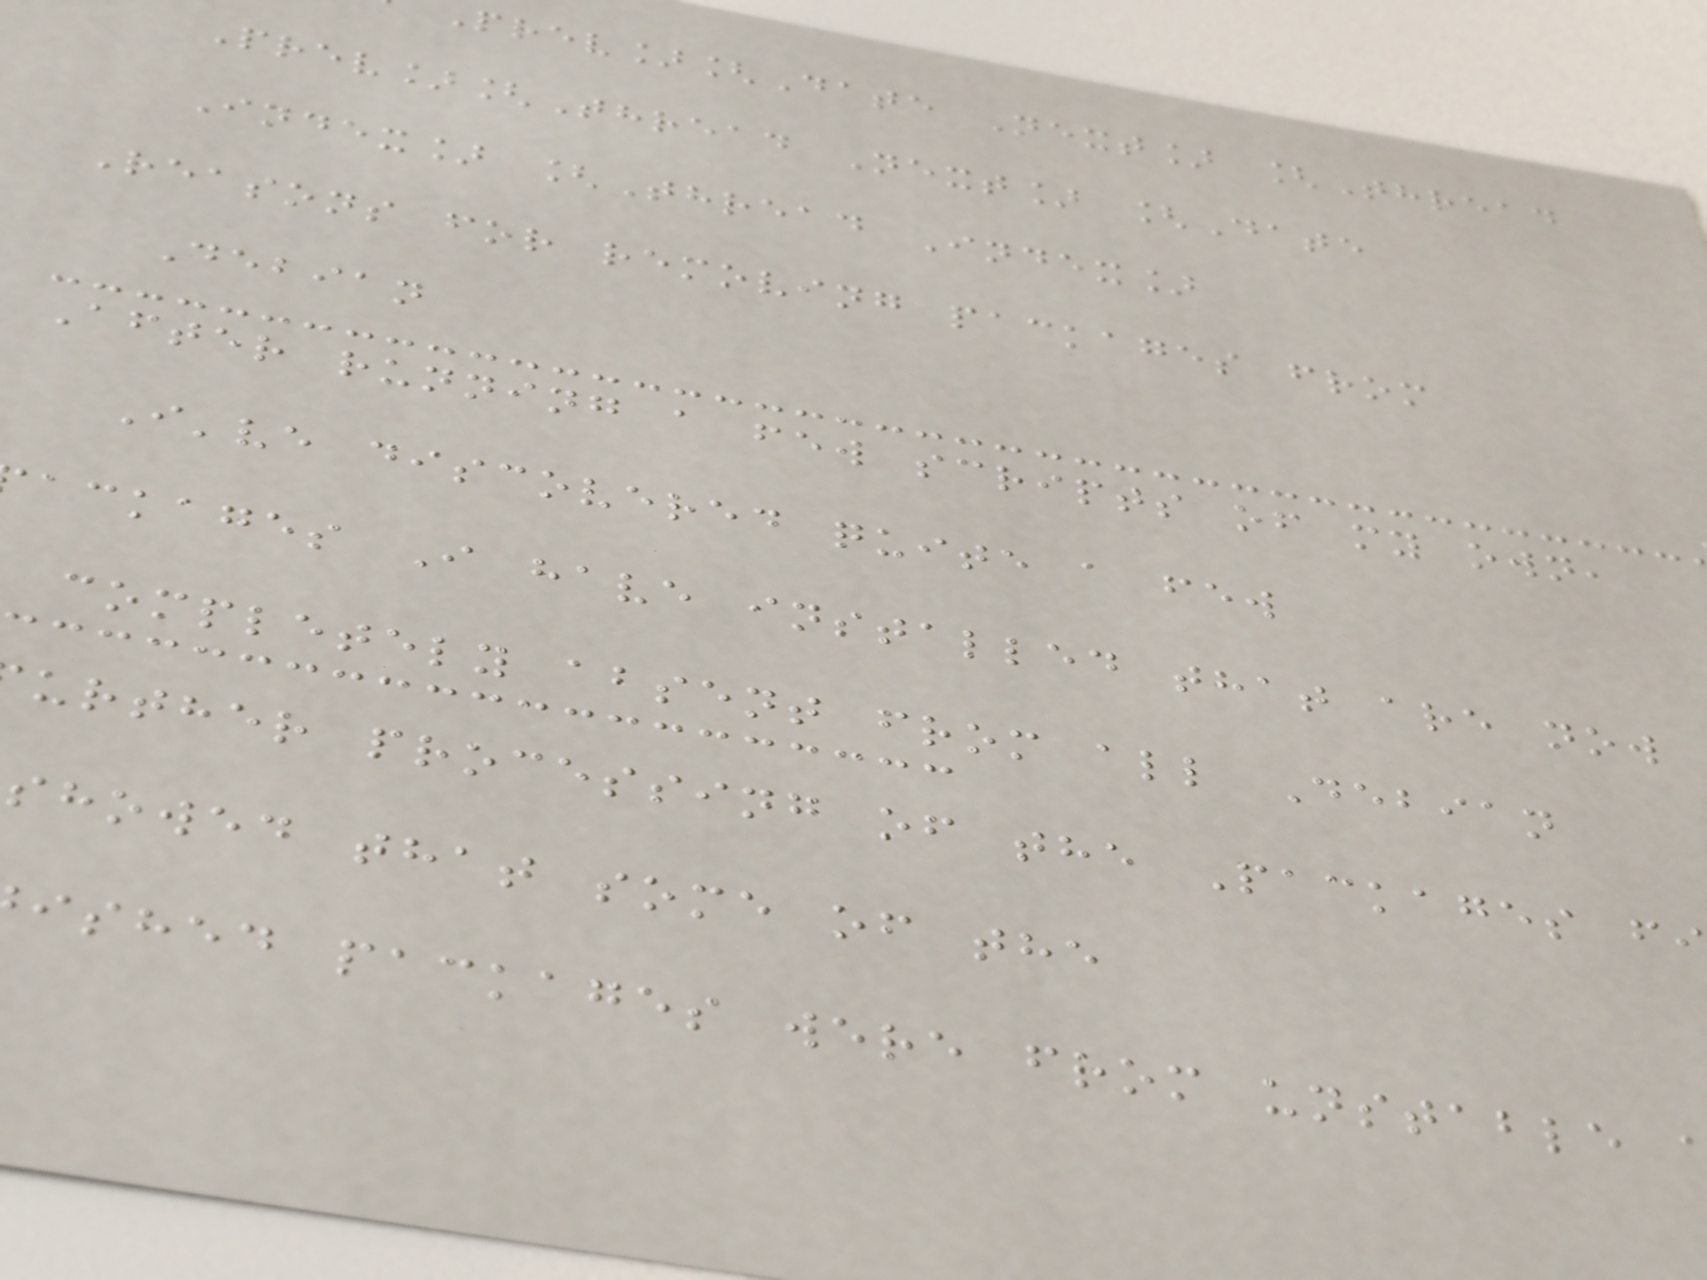rev][Date Next] [Thread
Prev][Thread Next] [Date
Index] [Thread Index]
Reasons for removing packages from
Debian
After running a few scripts of my own,
I've discovered quite a few
ackages I have installed that are now
completely absent from all Debian
urther processing of the Packages f
showed that some of the
ished packages were from unstable
